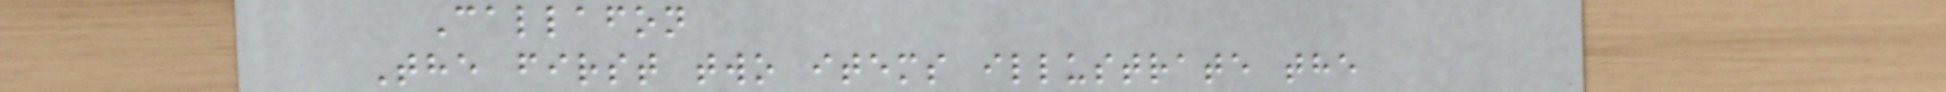Callafon
The first two items illustrate the
